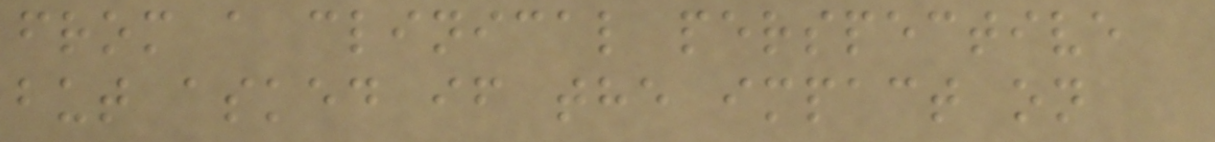from a clinical perspective
but asked if the impact on
